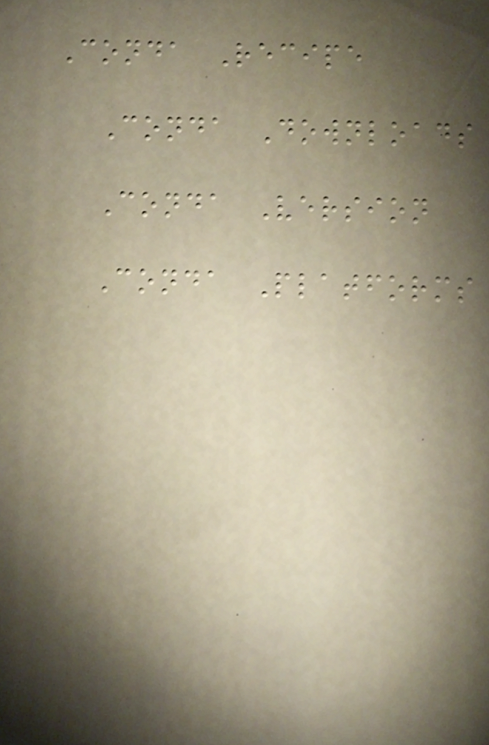Conda Recipe
Conda Downloads
Conda Version
Conda Platforms
